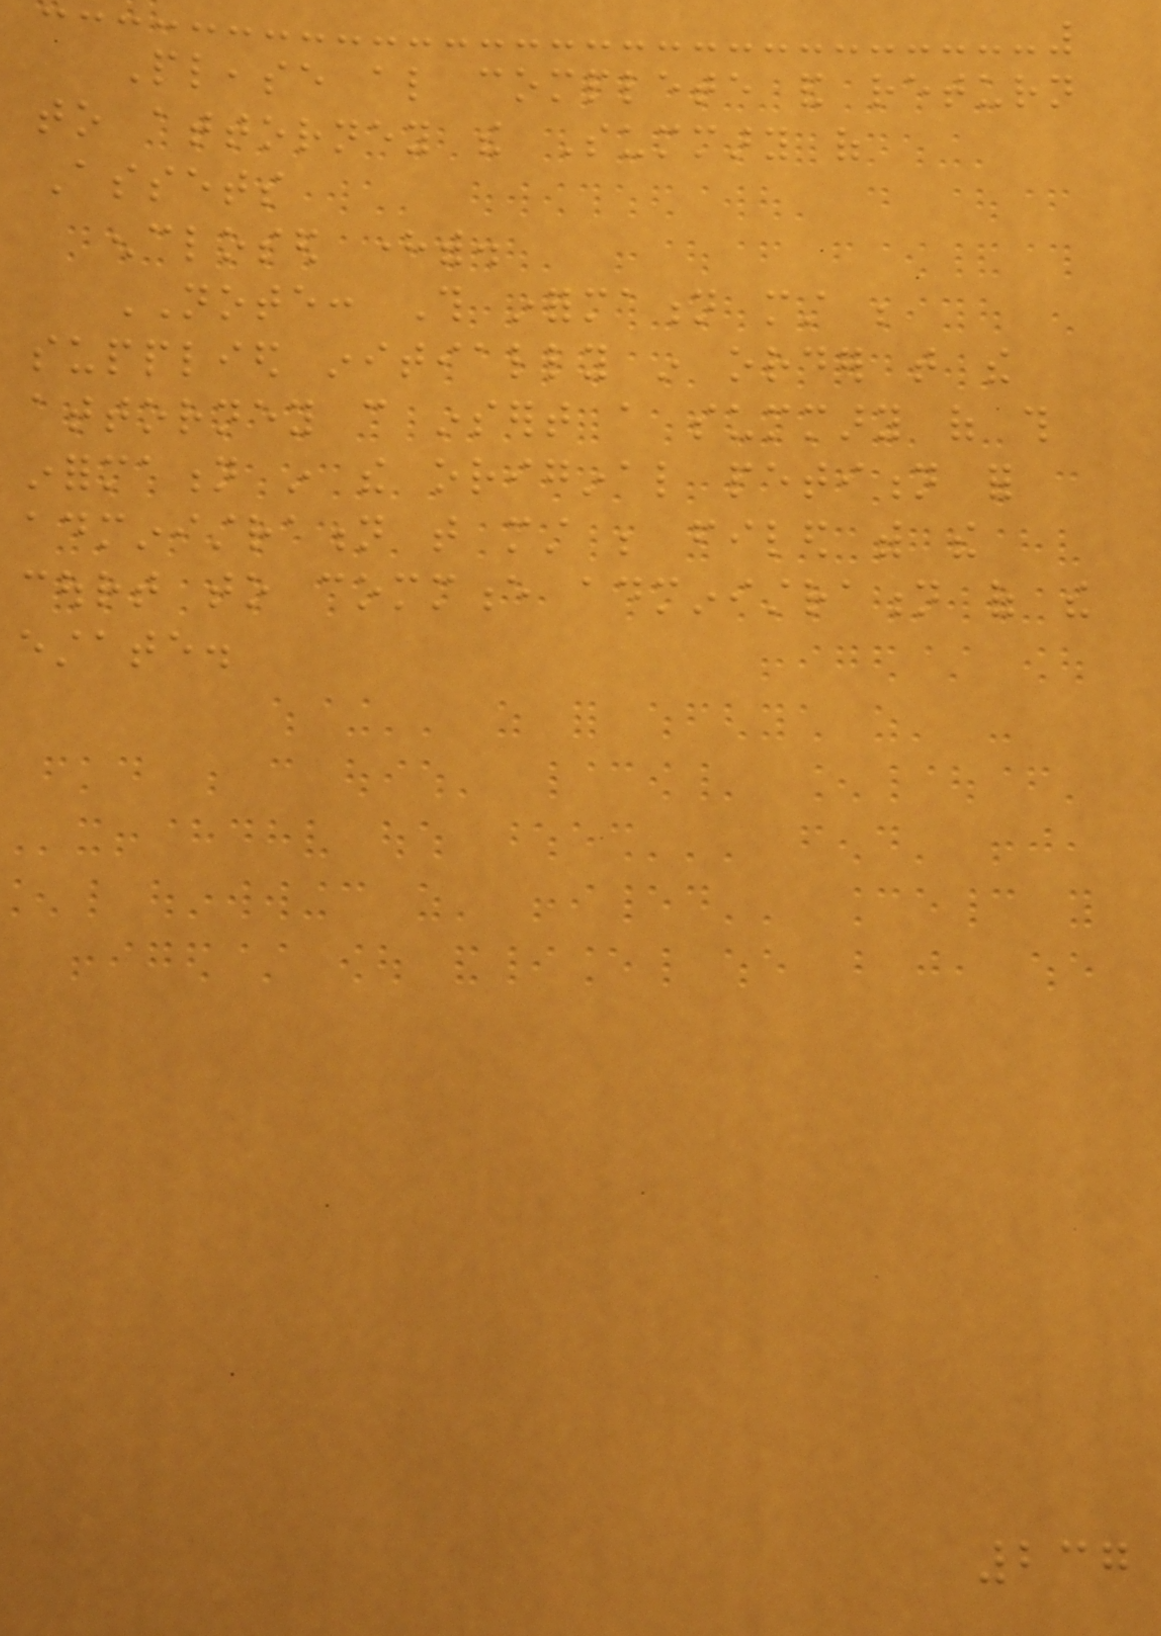Please also complete and return
to attorney the Summary of
Assets
enclosed herewith.
NOTE: This information must be
supplied initially in order that the
attorney can insert a summary of this
information in the original petition for
administration that must be filed with the
court to commence administration of the
estate.
237
